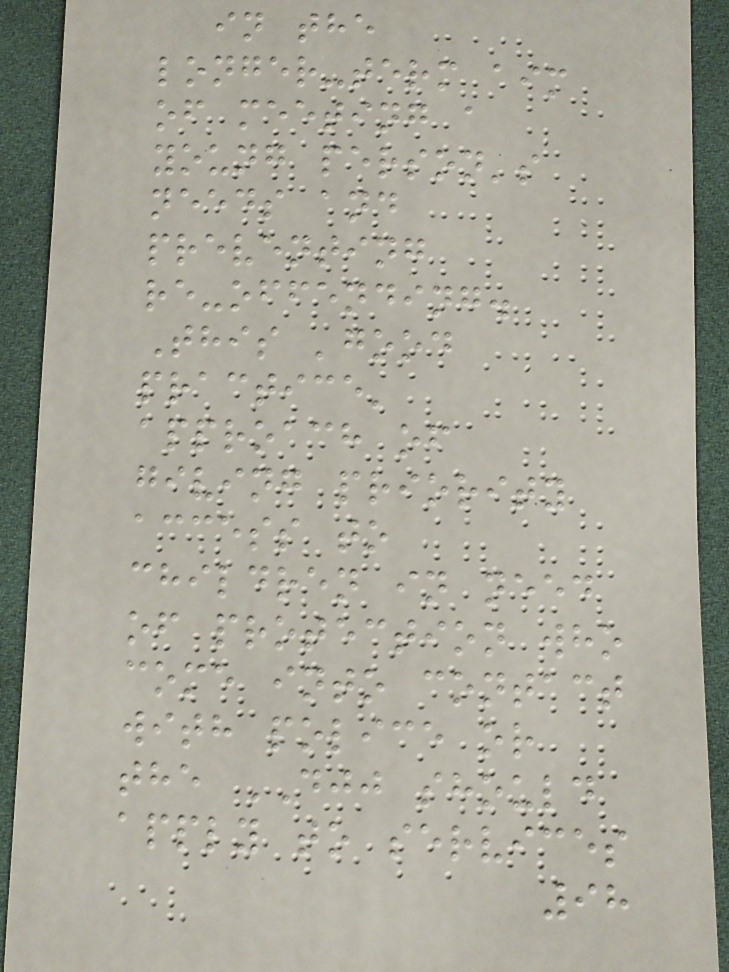in the
longer-term aim
of meeting a
young person's
needs and
preventing
re-offending.
This 'good
practice'
approach of
giving priority
access to
children in need
of protection who
come into contact
with police or
the DJJ should
apply to services
98
